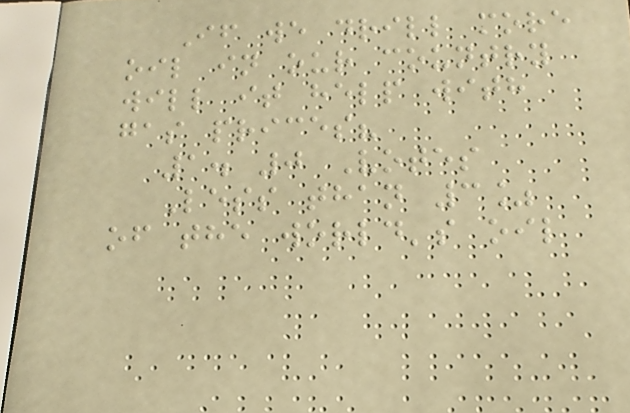If we drill more
oil in our country
will it help with
gas prices?
1. 0 Votes
Less than 3%
of the world's oil
